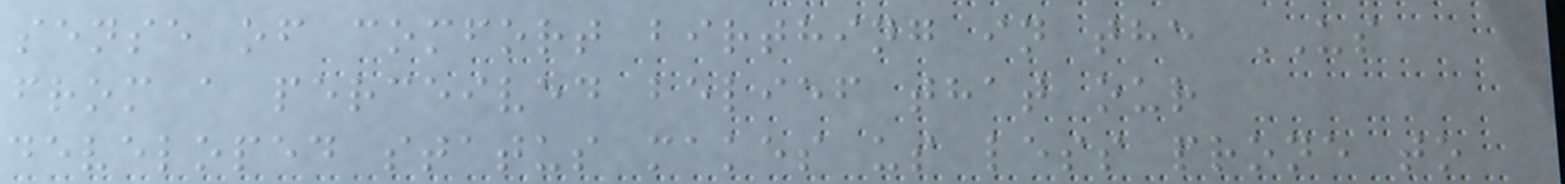sense of comfort birthing in the US
from a perceived belief that our
developed status makes us less prone to
